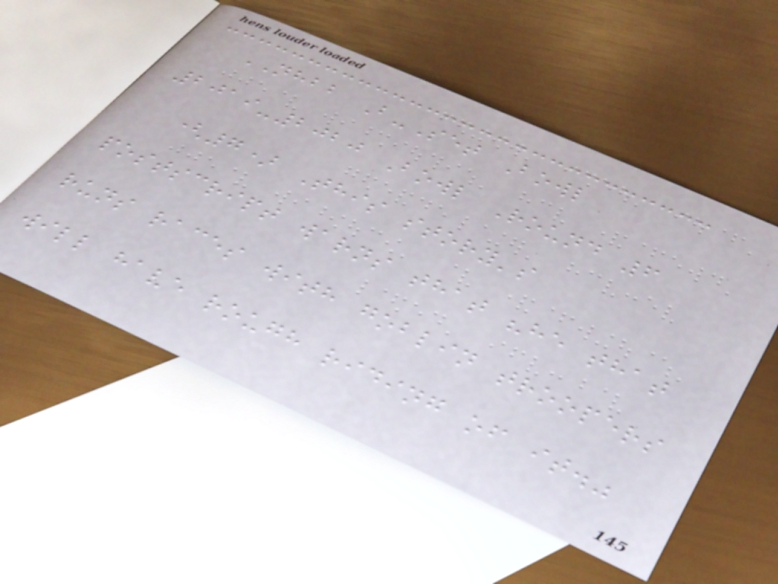NHBB B-Set Bowl
2019-2020 Bowl Round 6
(7) This story's
postscript warns that "he that
runs races with goblin troopers
will have rough riding of it."
